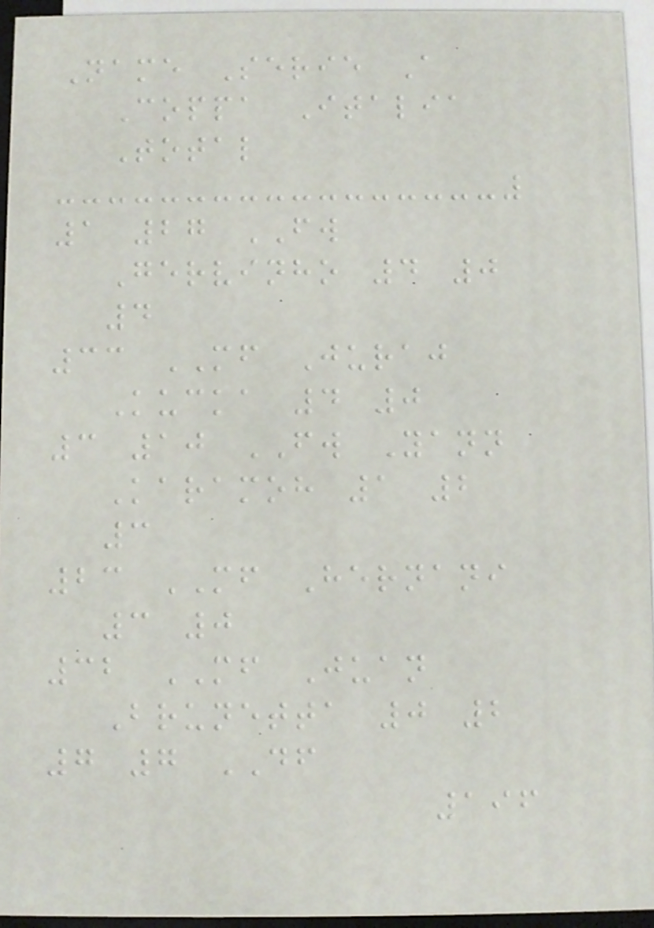Name Serie A
Coppa Italia
Total
1 27 FW
Gervinho 4 0
4
33 MF Juraj
Kucka 4 0
3 10 FW Yann
Karamoh 1 2
3
23 MF Hernani
3 0
32 MF Juan
Brunetta 0 2
7 7 DF
196
